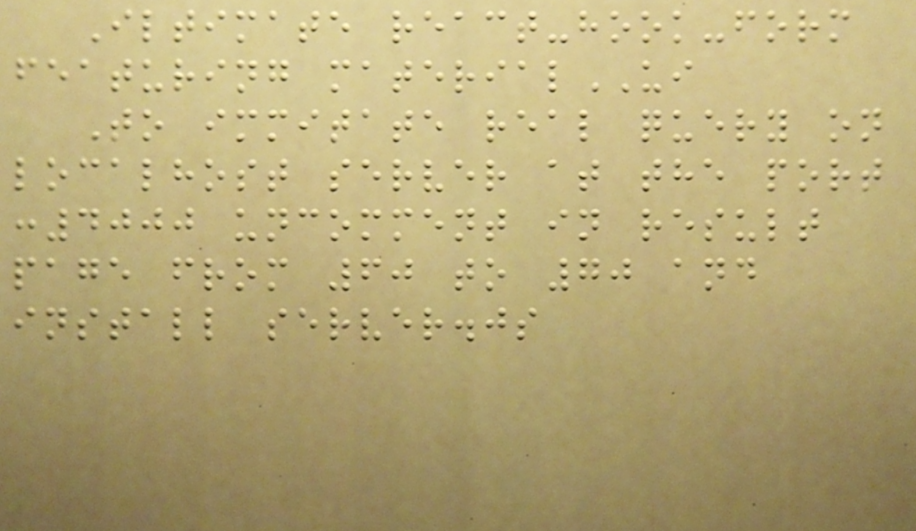Iltimate react-hook-form
featuring materialUI
To immitate real query on
localhost server at the port
:4000 uncomment in result
page from 60 to 70 and
install server.js
